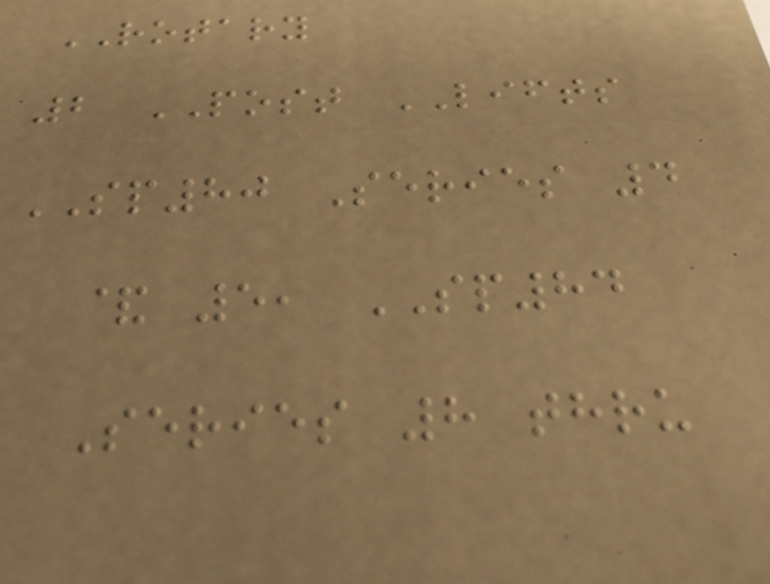ROTARY
2 POST LIFTS
SP80 Series 4
& 5, SP84
Series 8 thru
